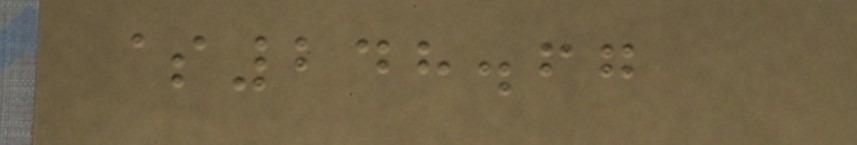$248.67
